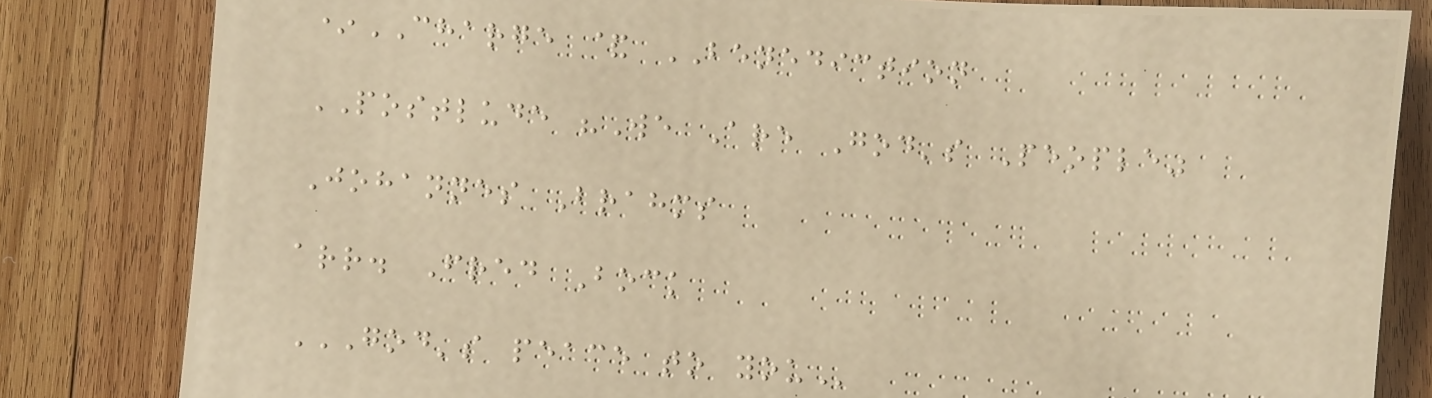*CHARGE & BENEDICTION
POSTLUDE "We Are God's People"
Johannes Brahms
arr. Fred Bock
GOD'S PEACE TO YOU
